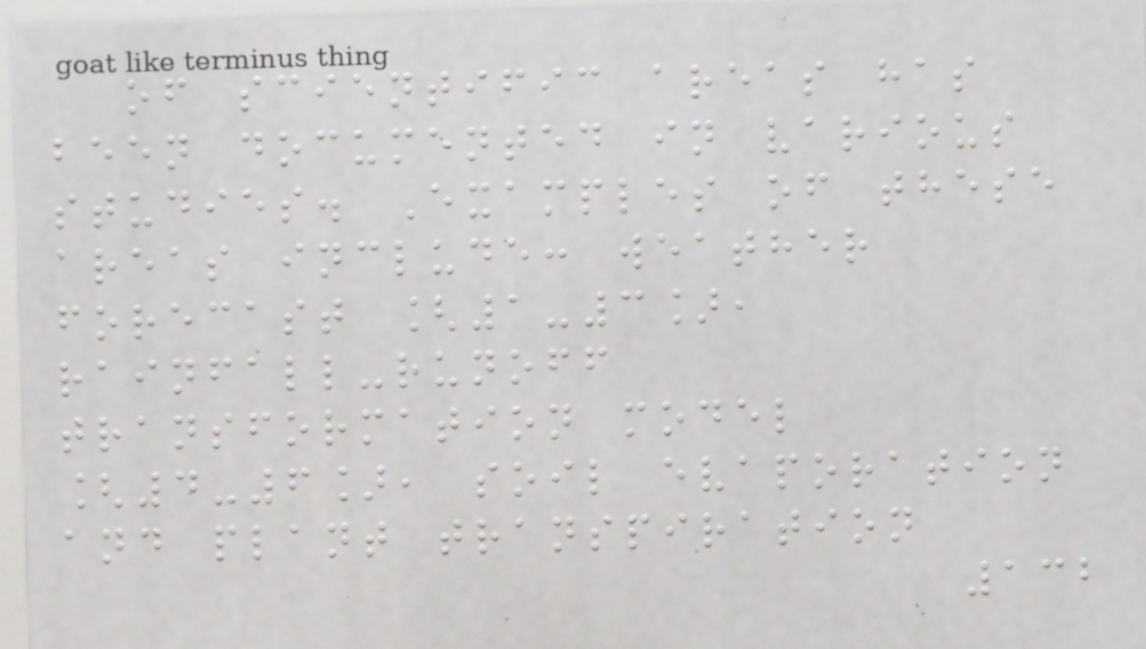of scientific areas has
been documented in various
studies. Examples of these
areas include: weather
forecast [1-3],
rainfall-runoff
transformation model
[4-6], soil evaporation
and plant transpiration
132
